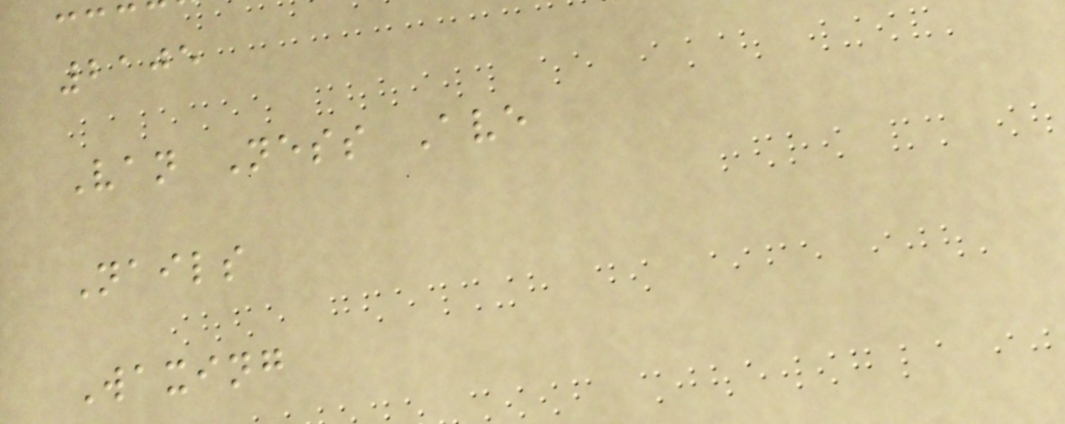2105
Van Ness Ave
Nails
Waxing
